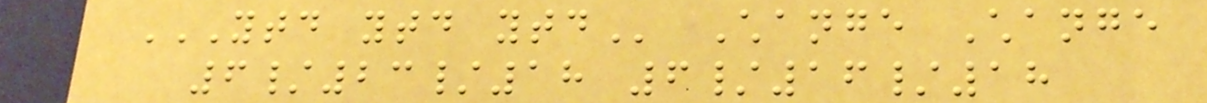YTD YTD YTD Change Change
6/23/18 6/16/18
